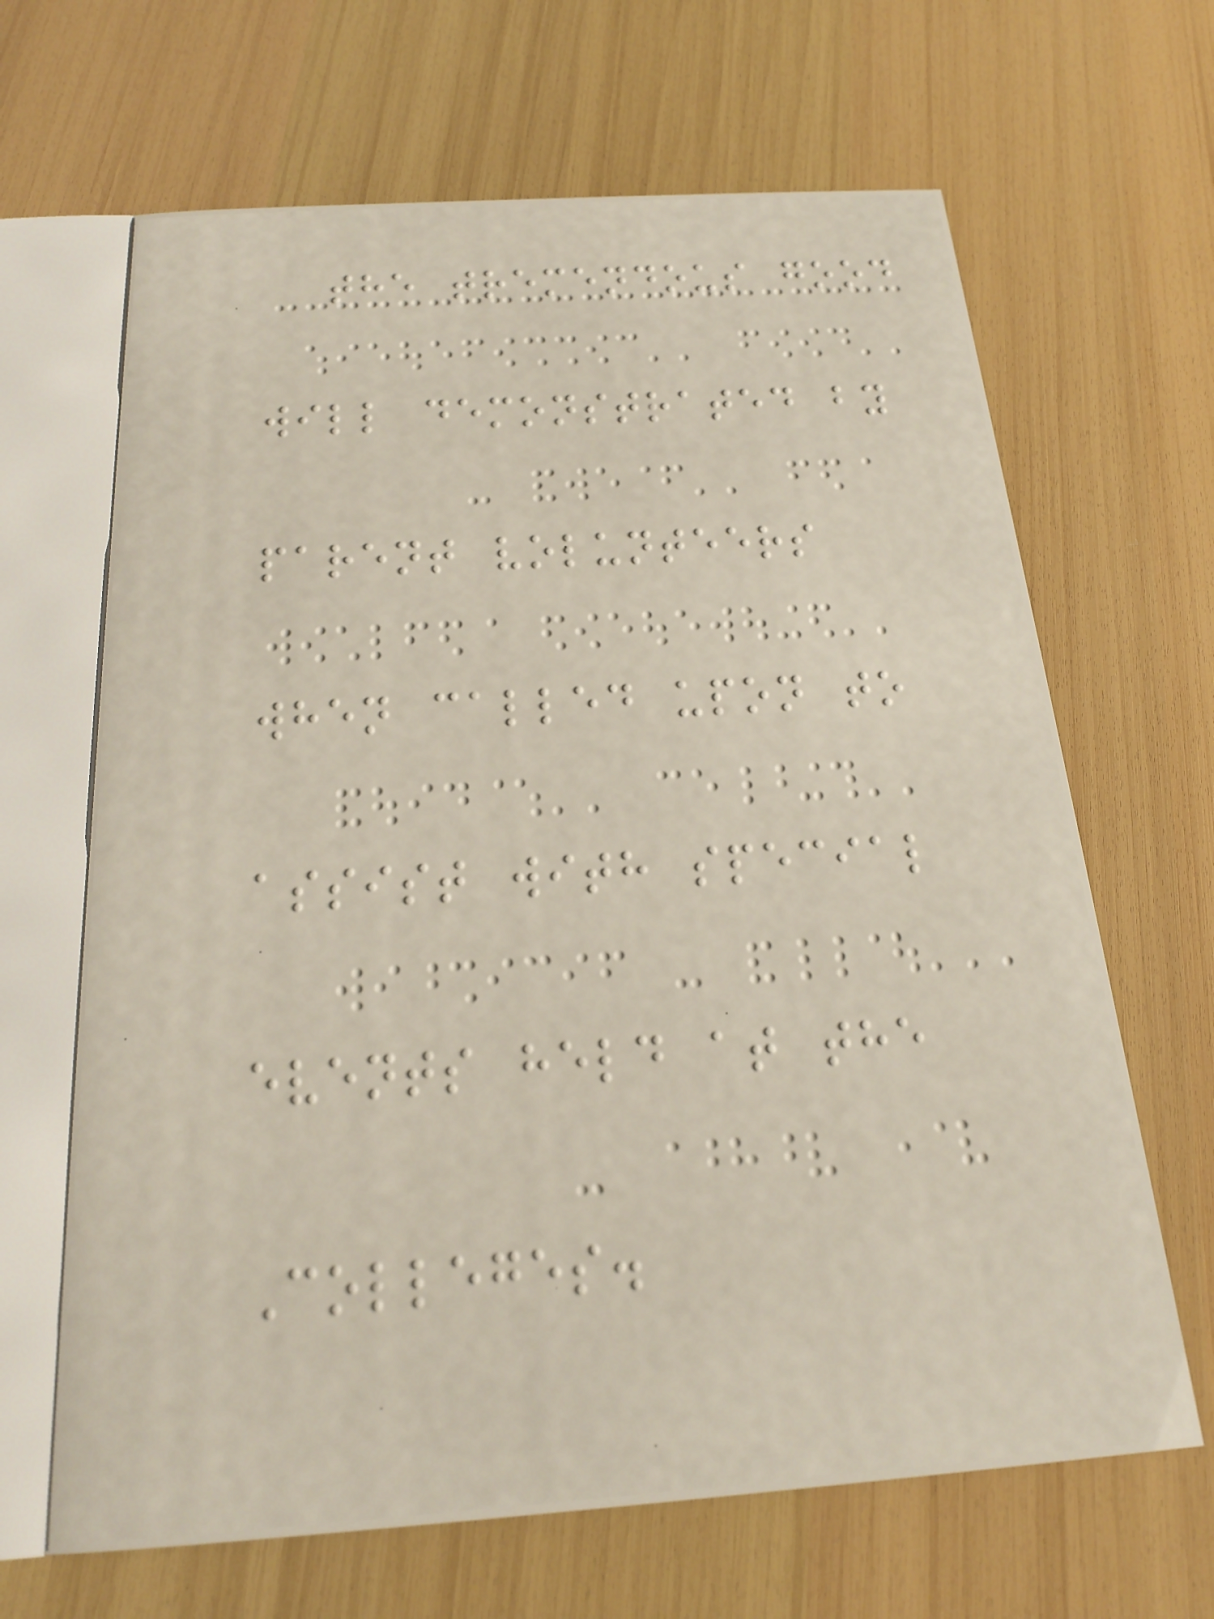the tremendous good
will demonstrated by
parent volunteers
when called upon to
assist with special
events held at the
Colleges.
